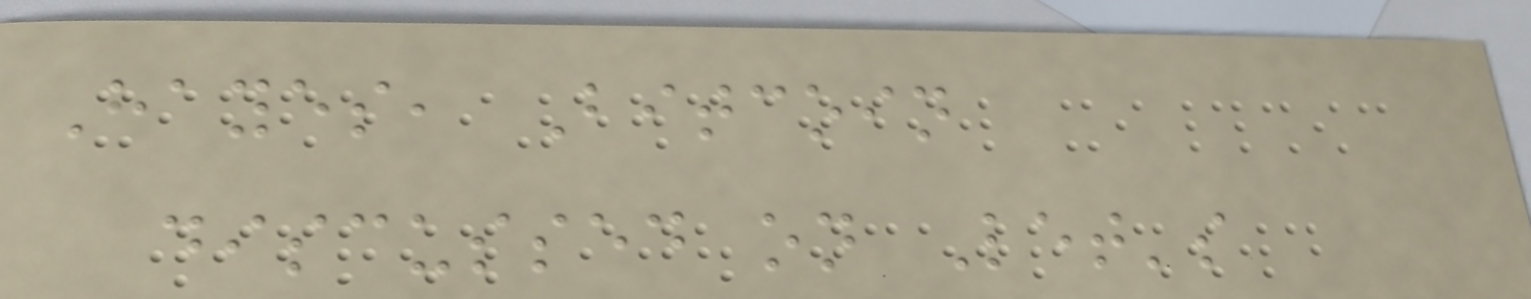Hayes, Bitcoin
discussed on Let's
